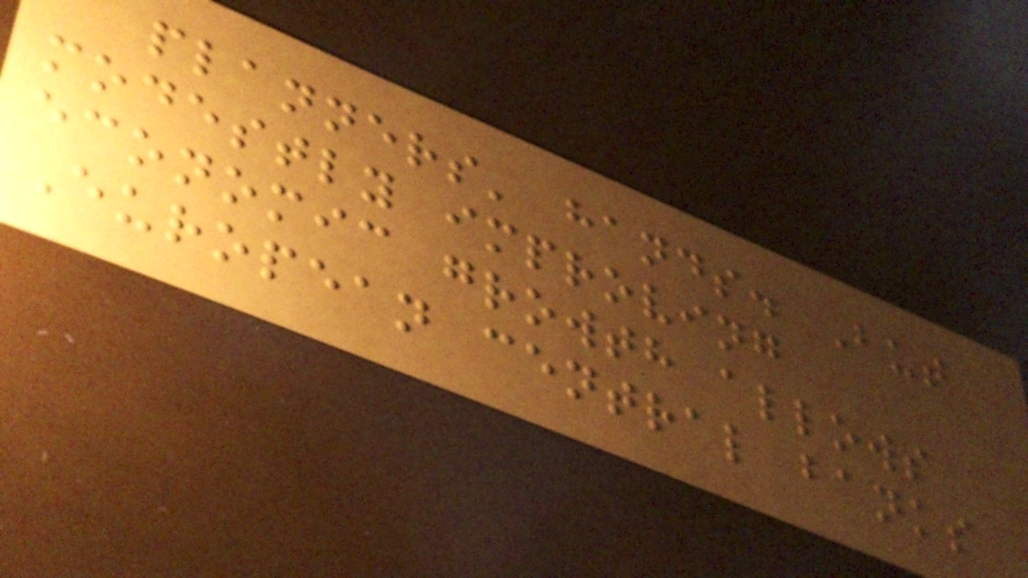planners' hands. But
modestly improving
economic growth allows
European central banks
